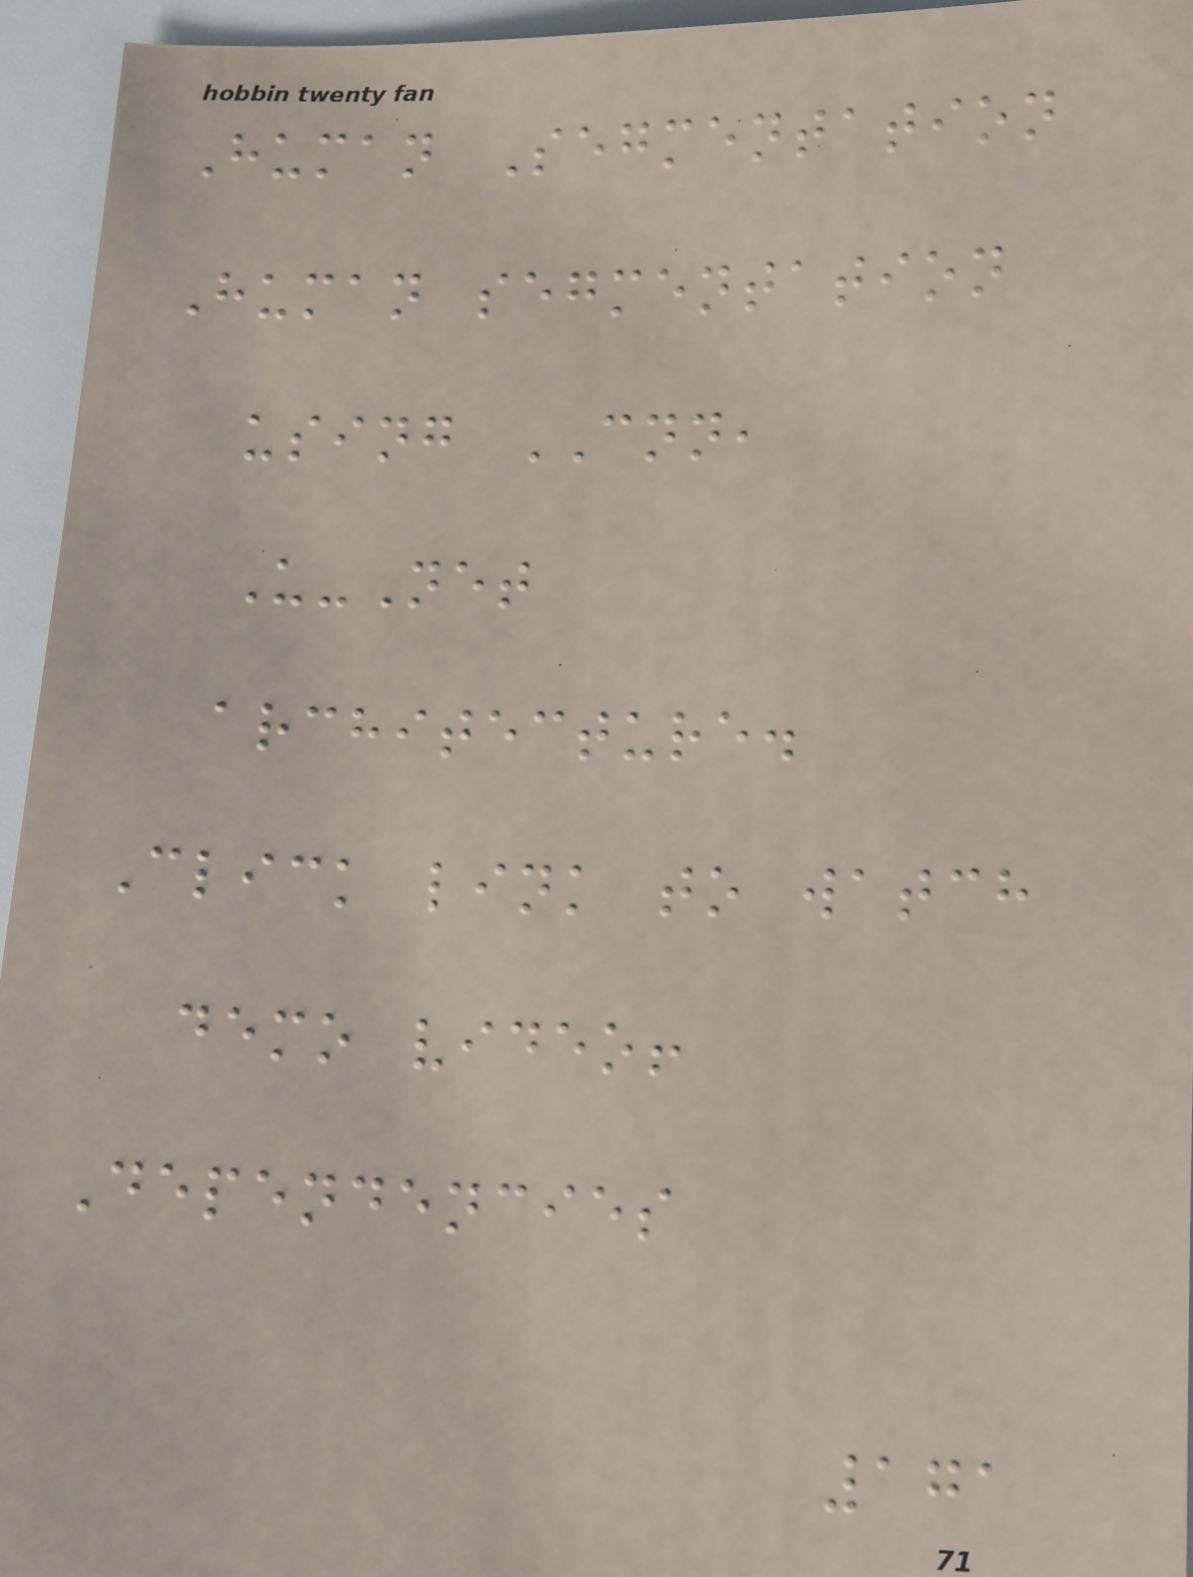Human Segmentation
Human segmentation
using CNN,
U-Net
architecture.
Click link to watch
demo video!
Dependencies
171
